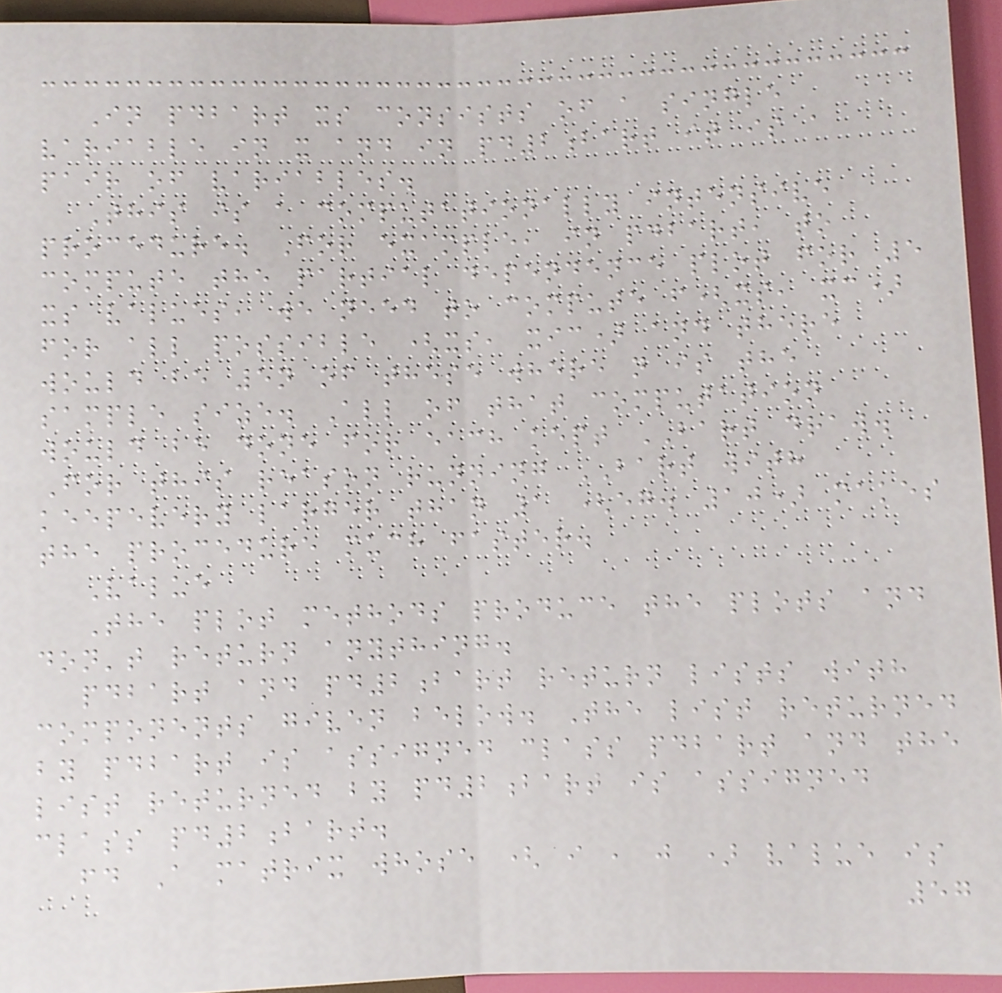In pdbart xs consists of a single
variable in x and in pd2bart it is a
pair of variables.
This is a computationally intensive
procedure. For example, in pdbart, to
compute the partial dependence plot for 5
xs values, we need to compute f(xs, xc)
for all possible (xs, xic) and there
would be 5n of these where n is the
sample size. All of that computation
would be done for each kept BART draw.
For this reason running BART with
keepevery larger than 1 (eg. 10) makes
the procedure much faster.
Value
The plot methods produce the plots and
don't return anything.
pdbart and pd2bart return lists with
components given below. The list returned
by pdbart is assigned class pdbart and the
list returned by pd2bart is assigned
class pd2bart.
fd A matrix whose ( i , j ) value is
57
